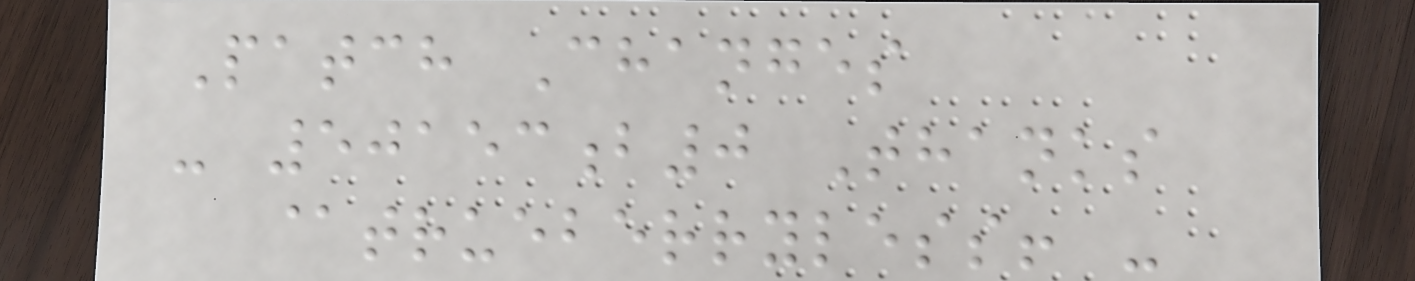Patch Changes
- 50153b0 Thanks
@trueberryless! -
